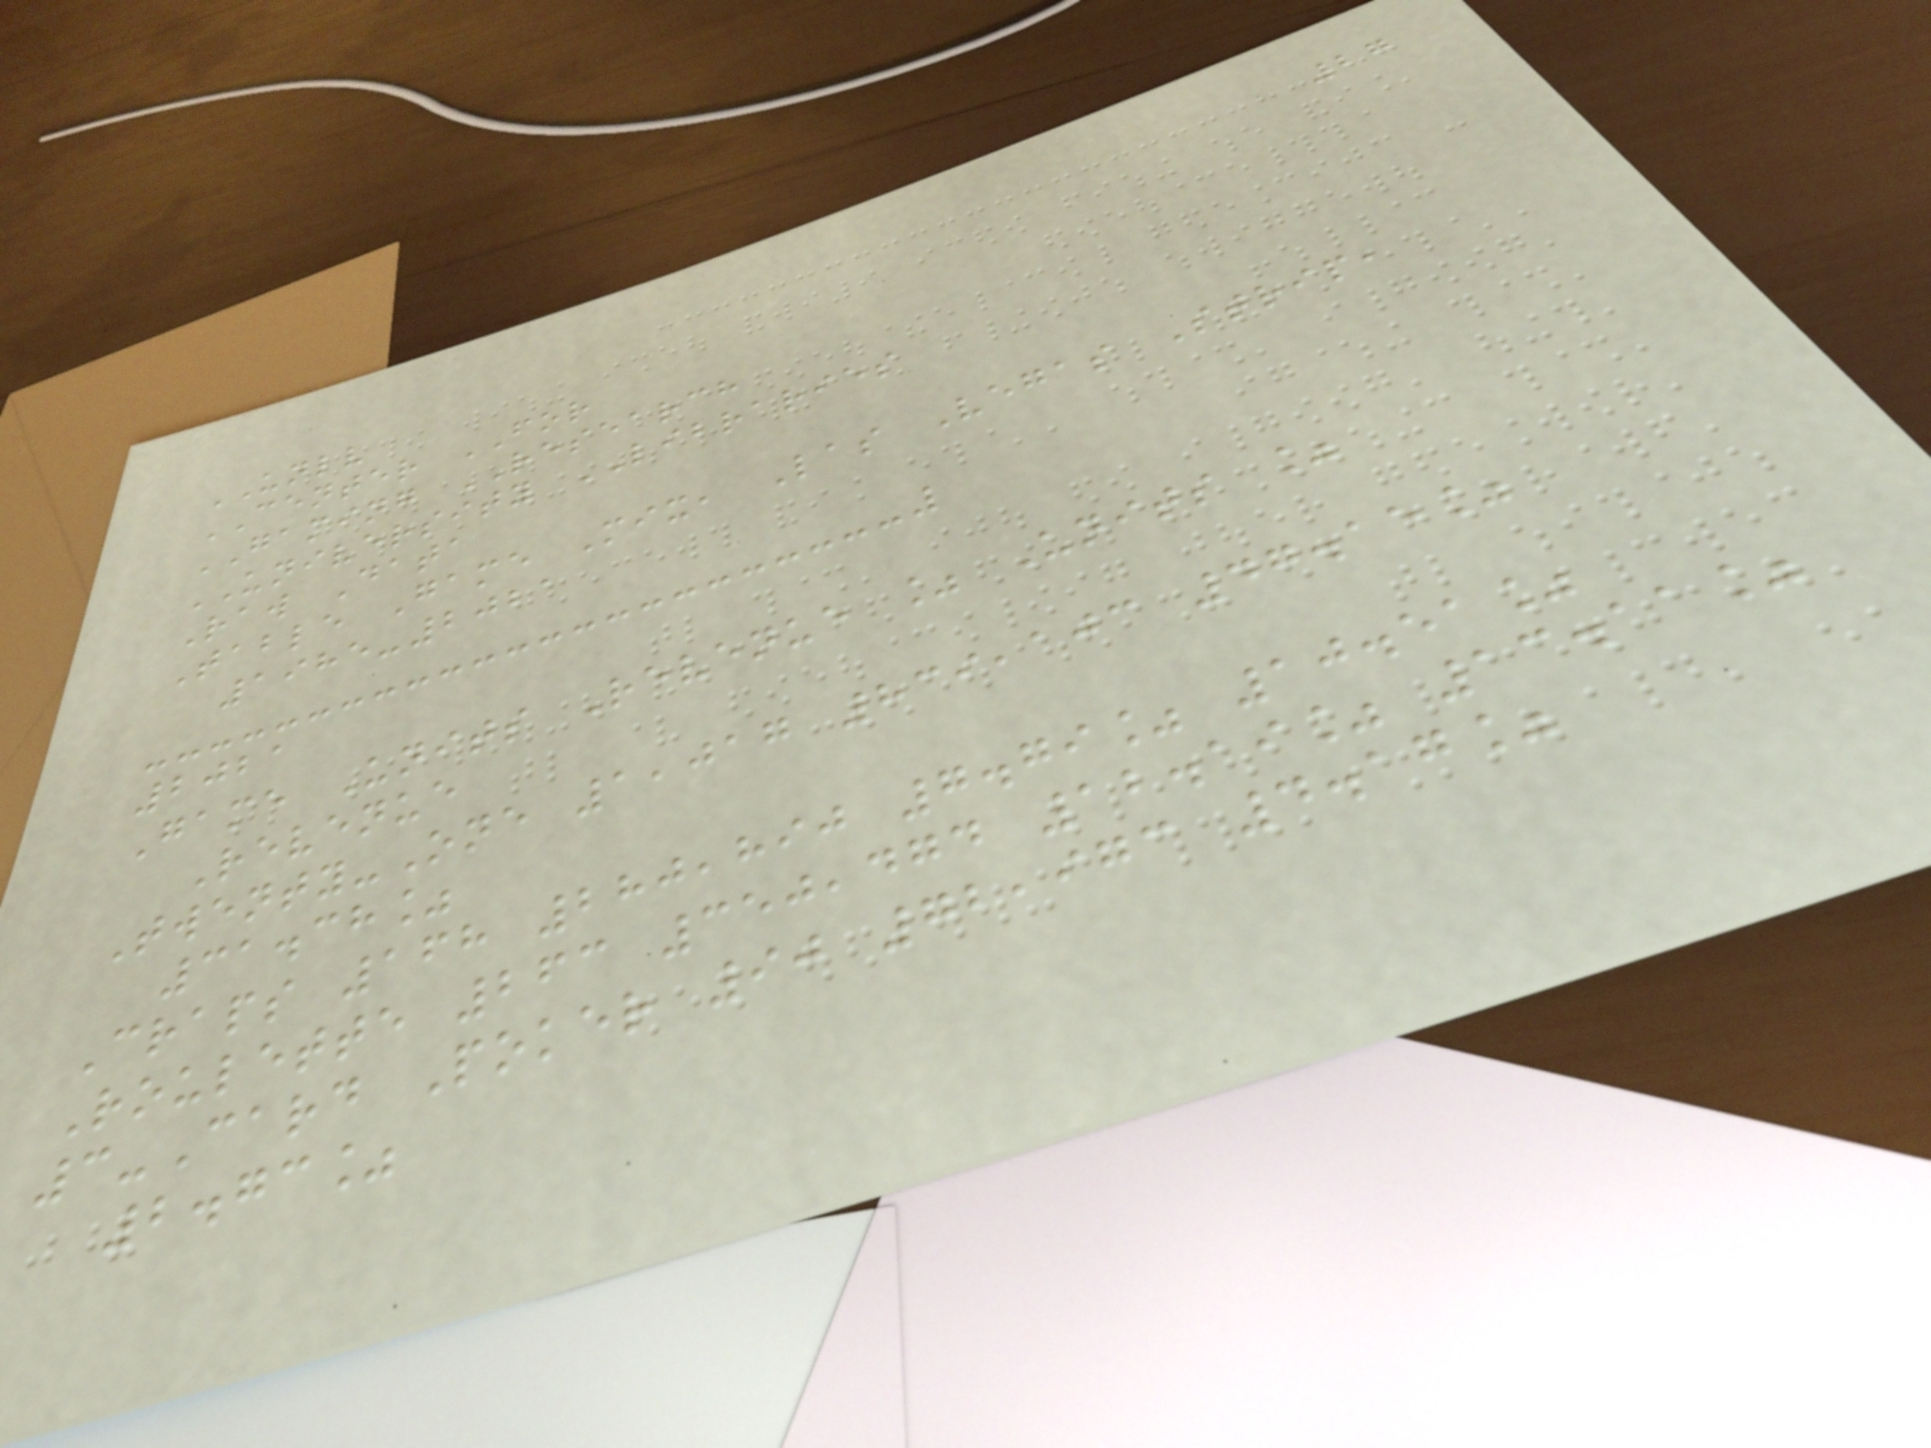27
UNLV
CENTER FOR
GAMING RESEARCH
UNIVERSITY LIBRARIES
Raw Data
Table Game Mix, Las Vegas Strip,
1985-2021
2021
Game Units Revenue % Units %
Revenue
Twenty-One 1,017 839,103 47.15%
31.38%
Craps 168 280,890 7.79% 10.51%
Roulette 263 350,474 12.19% 13.11%
3-Card Poker 90 72,973 4.17%
2.73%
